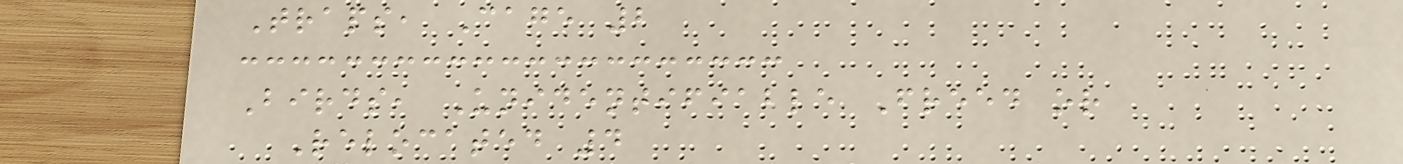Traps, Cage 2
Birds, Unidentifiable Freed or
Relocated 4
